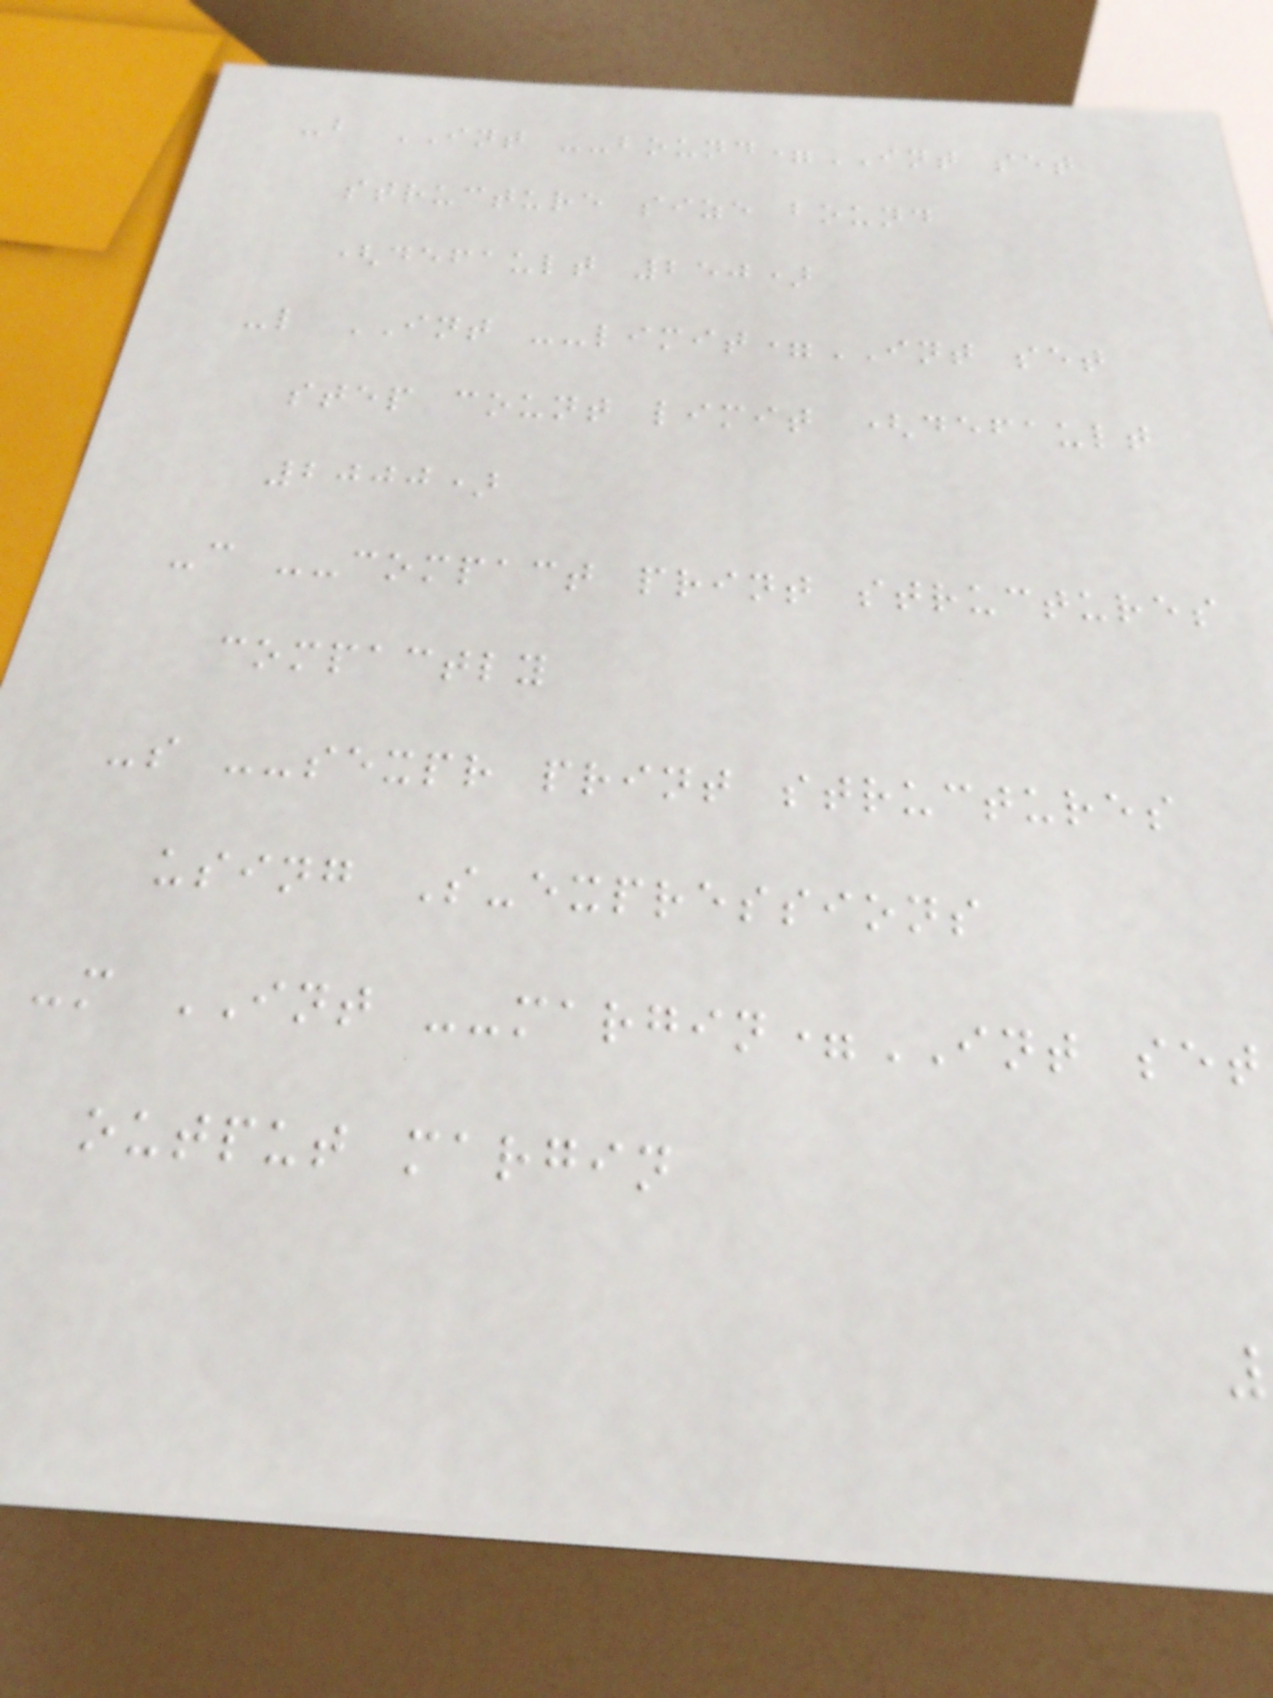-b INT --bound=INT set
structure size bound
(default 250)
-l INT --limit=INT set
step count limit (default
2000)
-c --compact print structures
compactly
-s --sexpr print structures
using S-expressions
-m INT --margin=INT set
output margin
